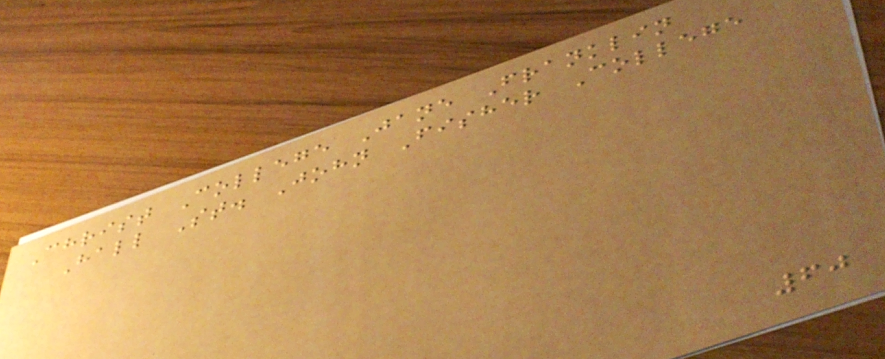Christ College Jane Franklin
Hall St. John Fisher College
60
